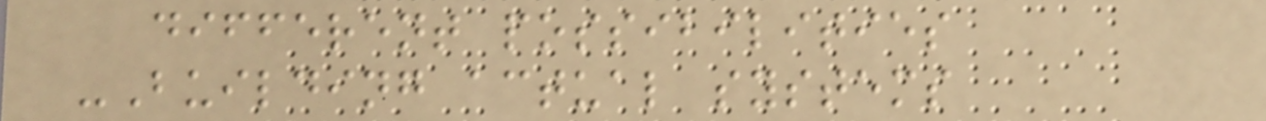different possibilities
-Building actual systems
